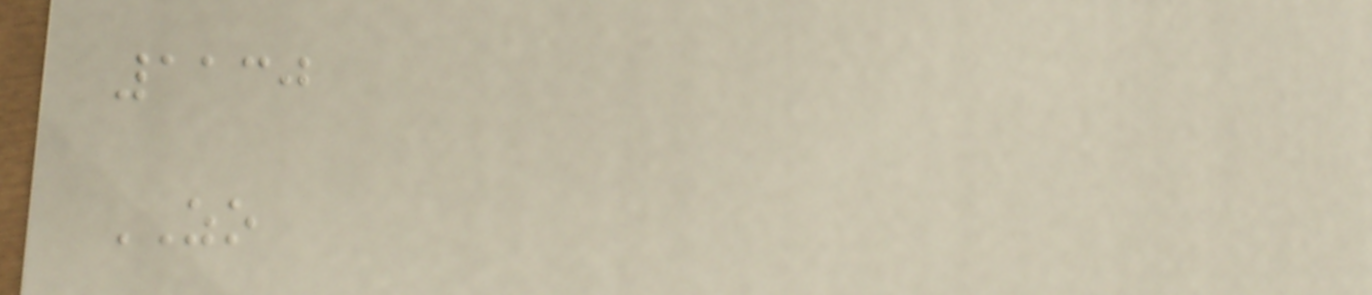1130
ZO
